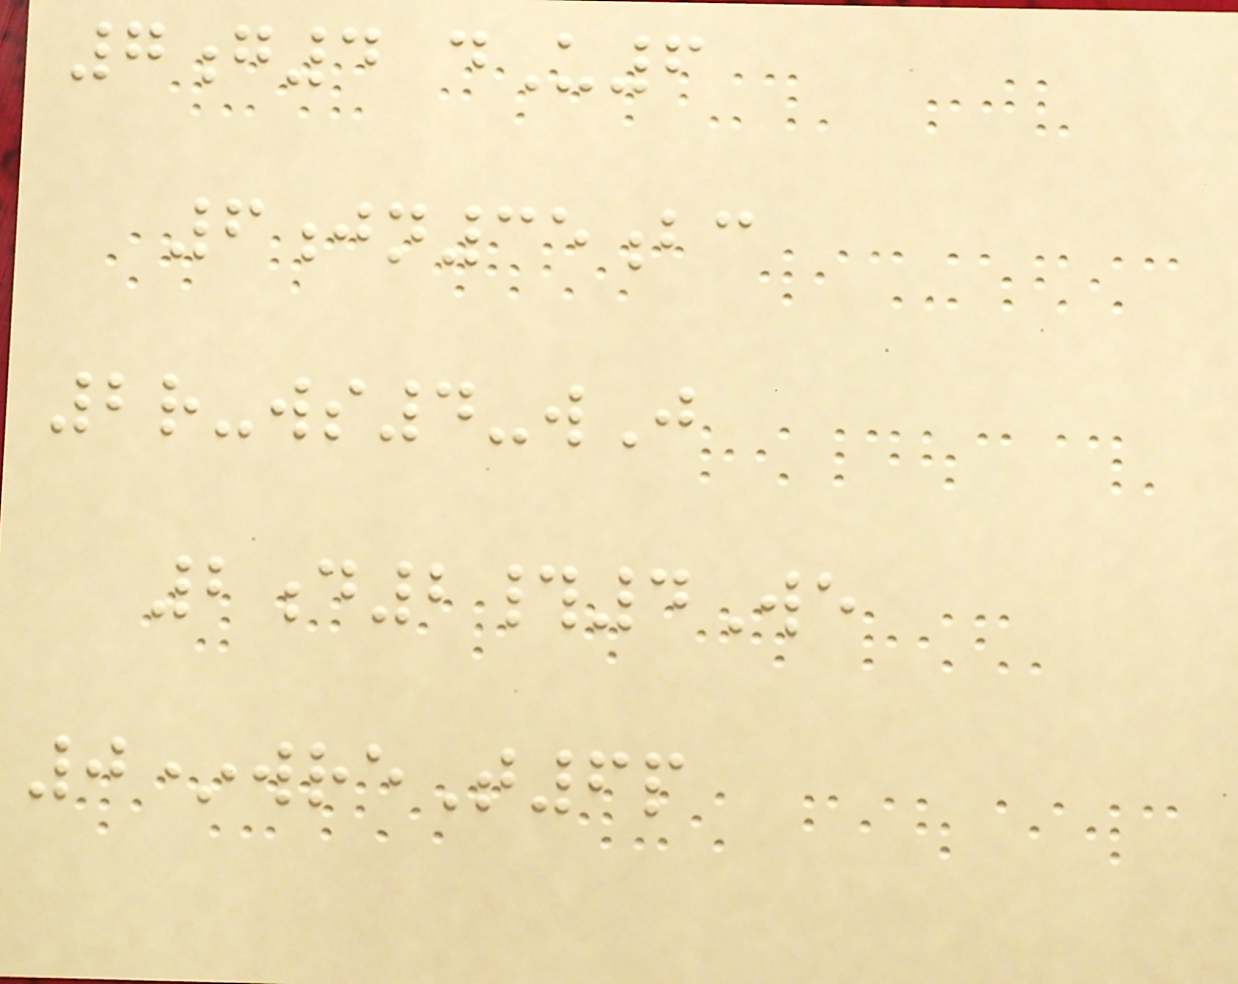7g4 dU6
6jn35bc
2r-ws4-wJ
2d2#4We
0*wreT6p
